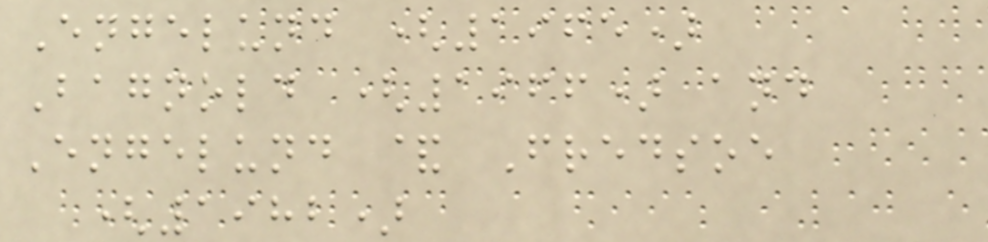Engelund (1965)
Bagnold (1966) and
Engelund & Fredsoe
(1982)
